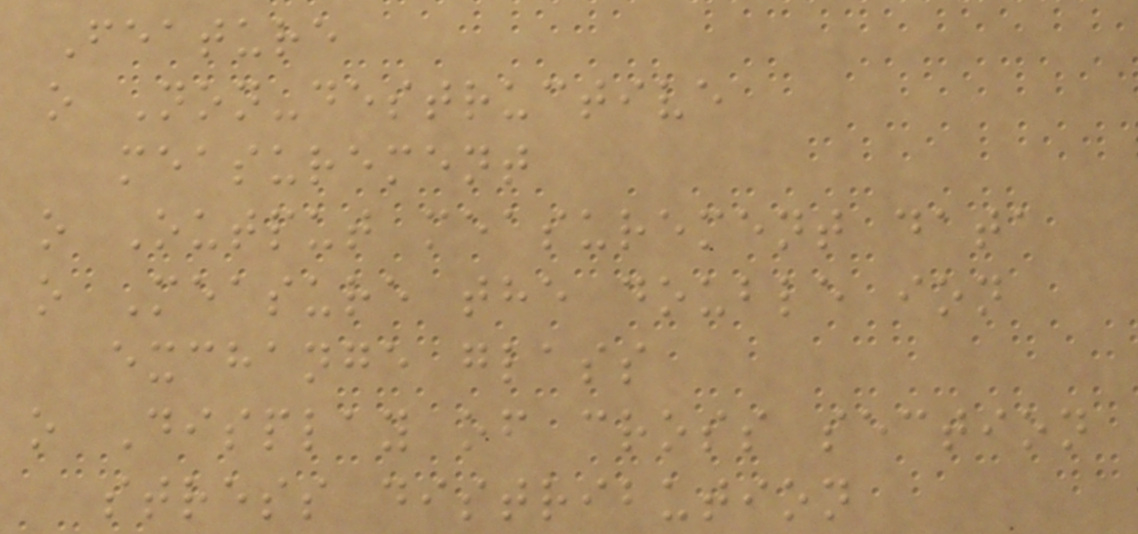Feature
o Non-destructive
measurement
o Output measurement data
o Measure the double ion
exchange glass
o Display of cross section
stress distribution
